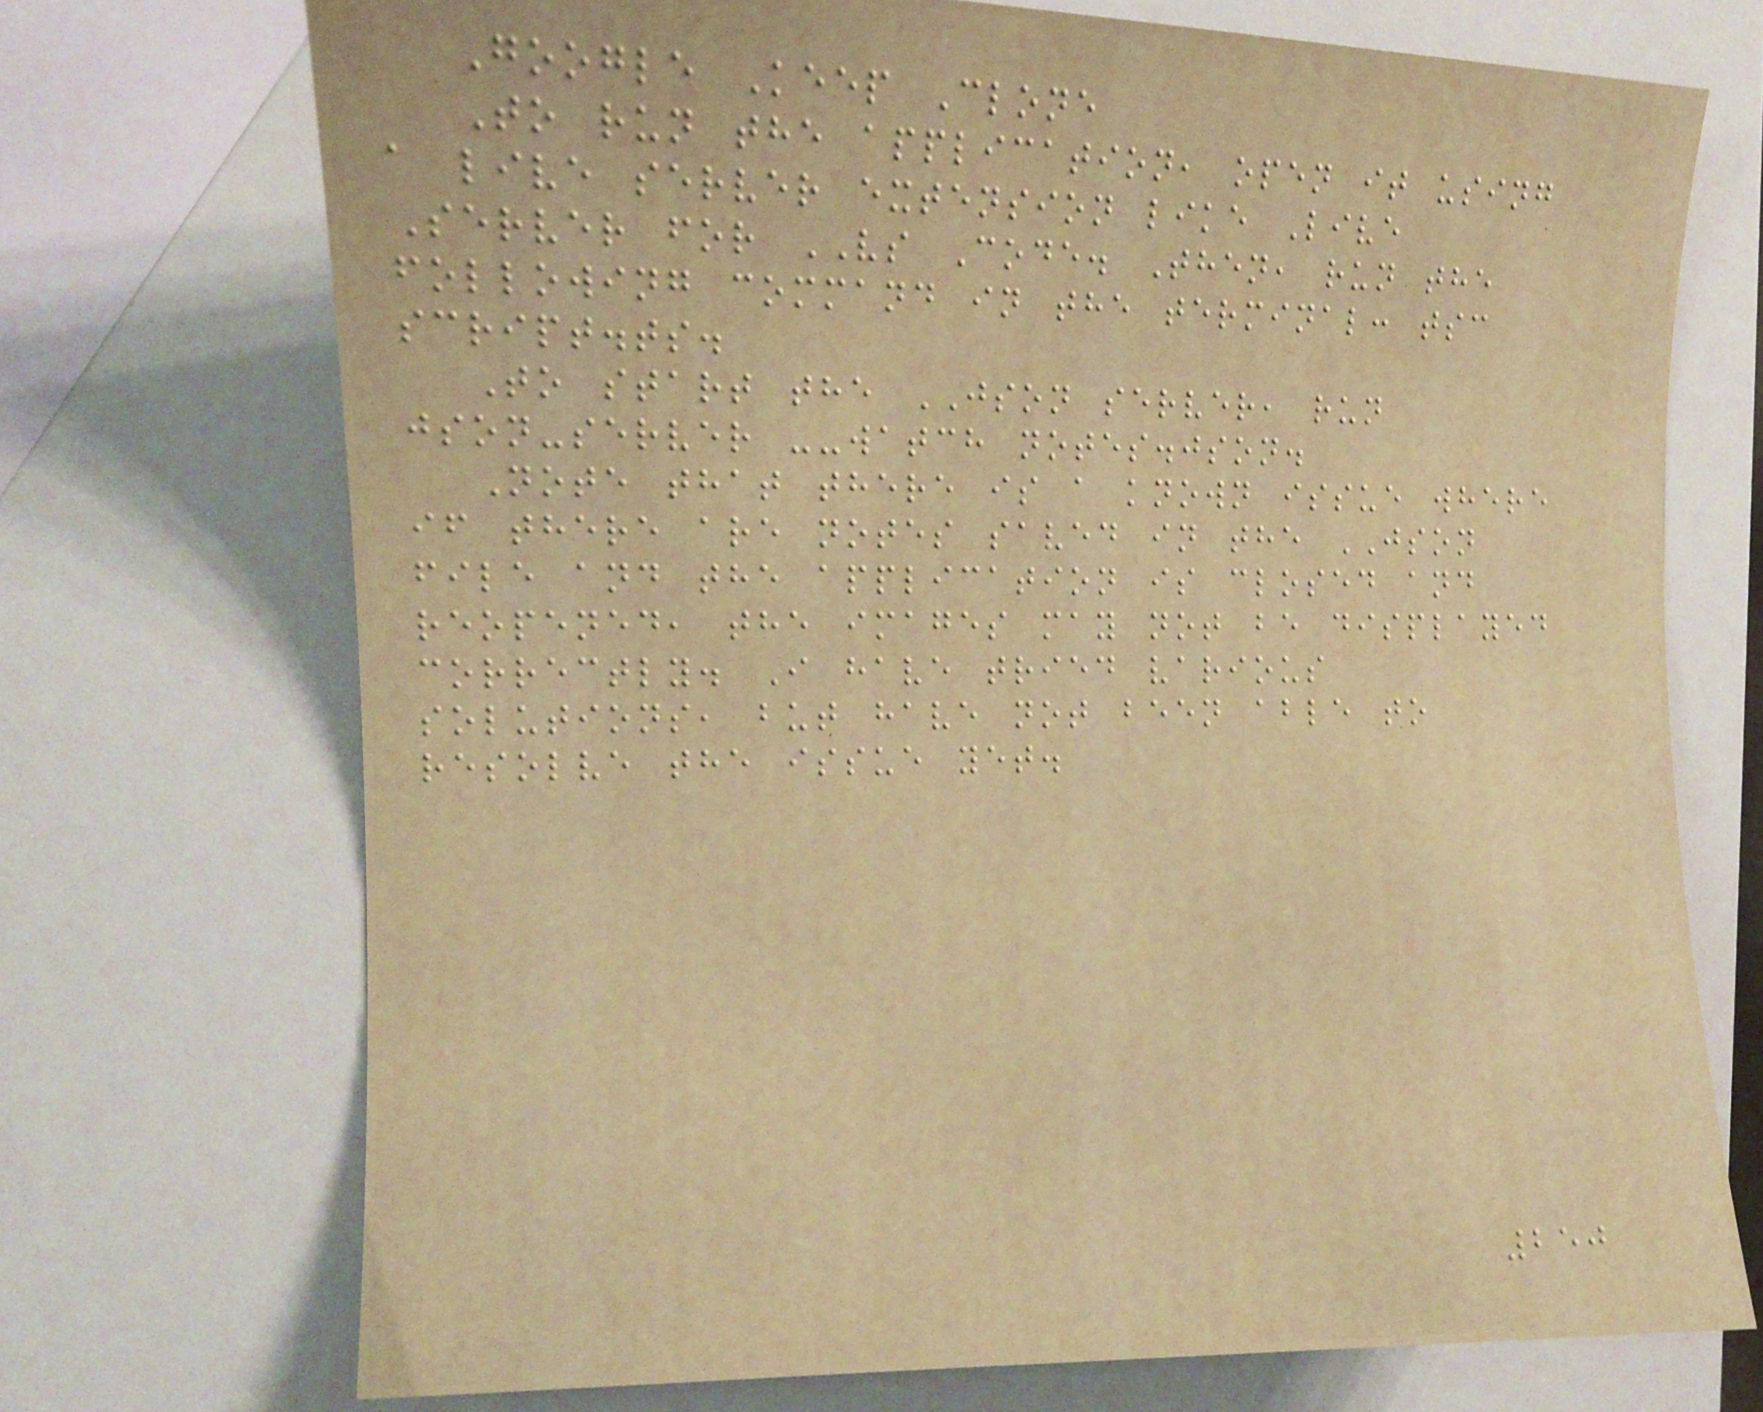Google Keep Clone
To run the application, open it using
a live server extension like Live
Server for VS Code. Then, run the
following command in the terminal: tsc
script.ts.
To start the JSON server, run
json-server --watch notes.json.
Note that there is a known issue where
if there are notes saved in the JSON
file and the application is closed and
reopened, the images may not be displayed
correctly. I have tried various
solutions, but have not been able to
resolve the issue yet.
250
